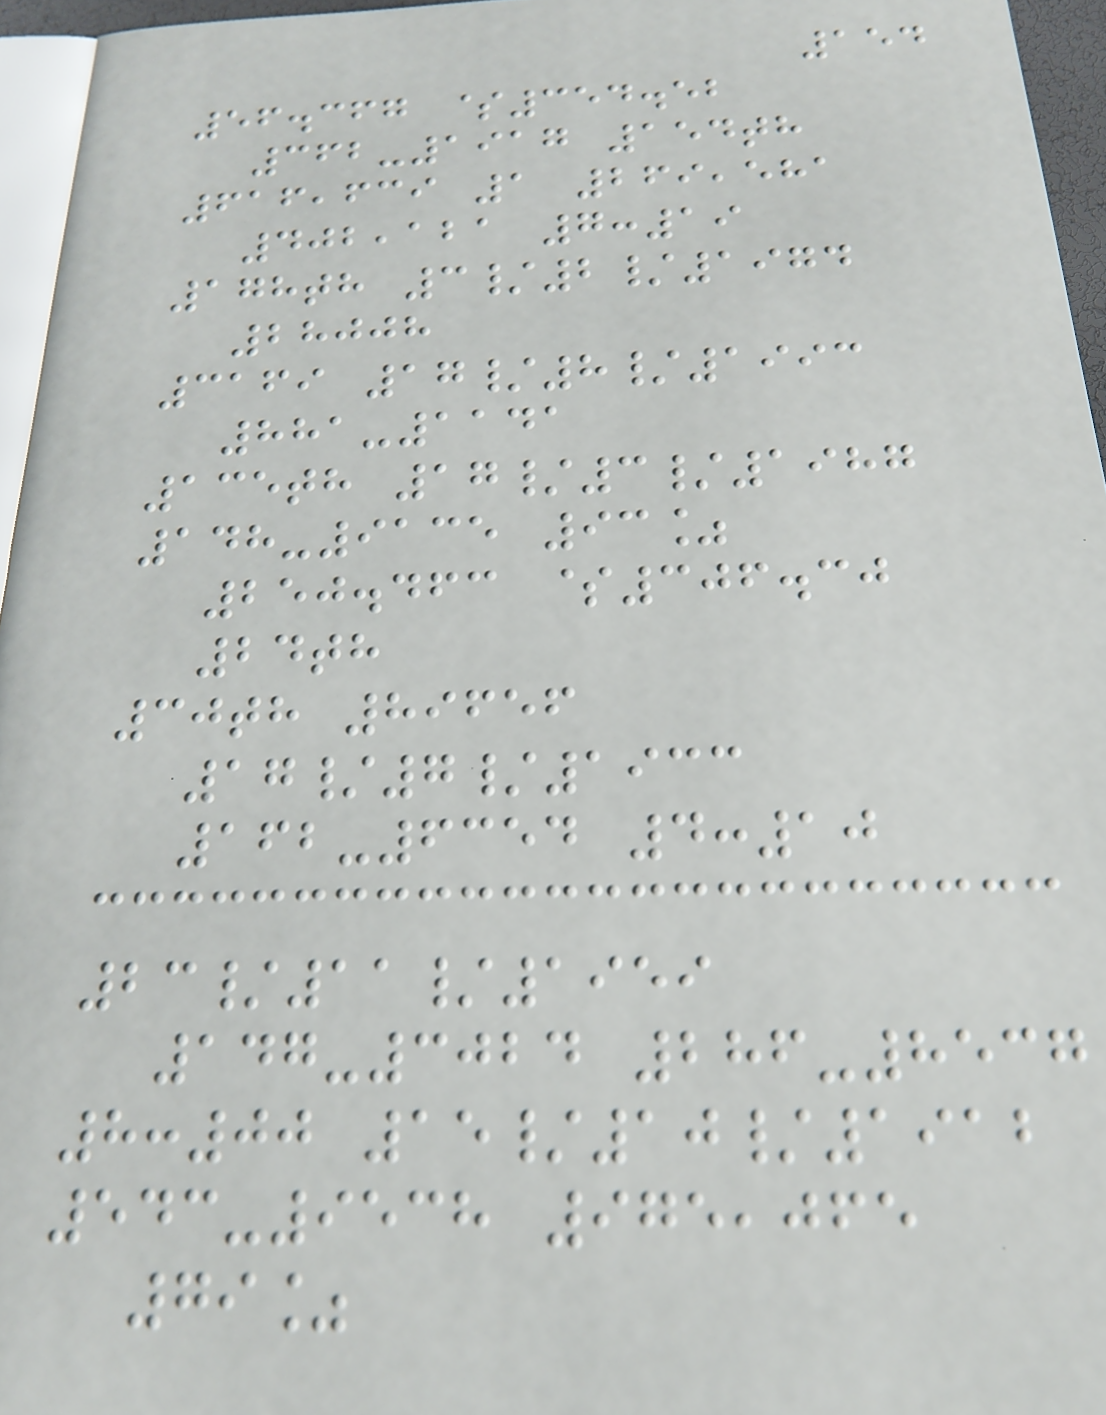154
56.367 $354.52
362-1917 154th
616,639 1 269,581
402,121 7:19
178th 3/2/1974
28008
3169 17/8/1993
881-1141
135th 17/3/1987
148-9135 93%
250.463 $306.30
24th
30th 89656
17/7/1933
162-6354 4:10
23/11/1959
147-3024 286-8537
8:00 15/10/1912
543-9538 975,065
79%
